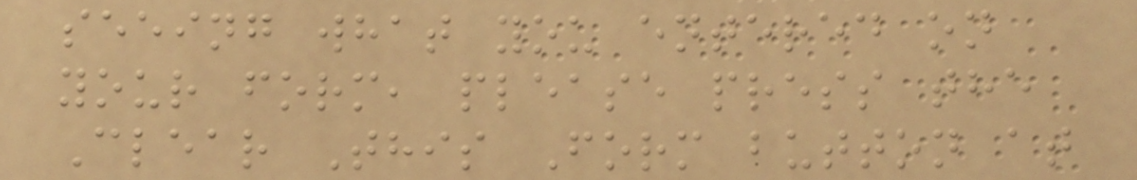seeing what you entered on
your form, please press the
Clear This Form button at
